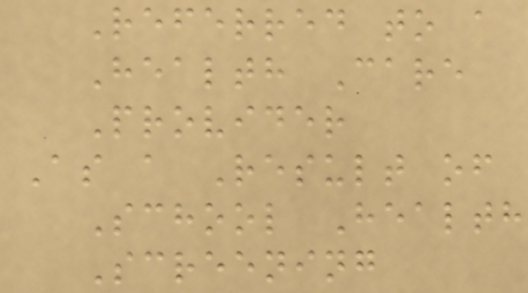Referred to a
Health Care
Provider
As a Result of
School Health
Screening
